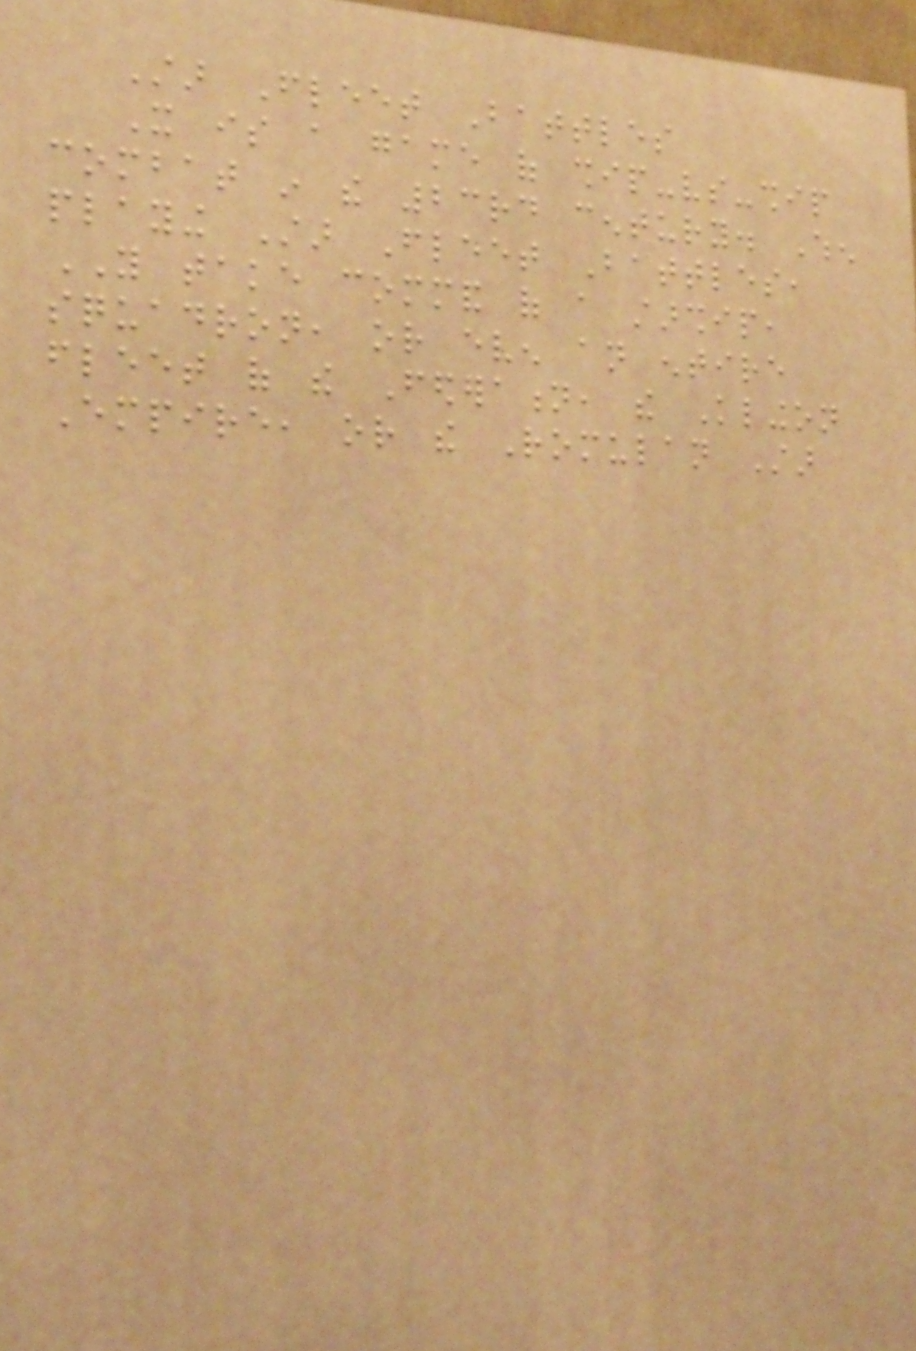Star Fleet Battles
It is a game of ship-vs-ship
combat in the 23rd century. When
playing Star Fleet Battles,
YOU take command of a starship,
squadron, or even an entire
fleet of the Federation, the Klingon
Empire, or the Romulan Star
